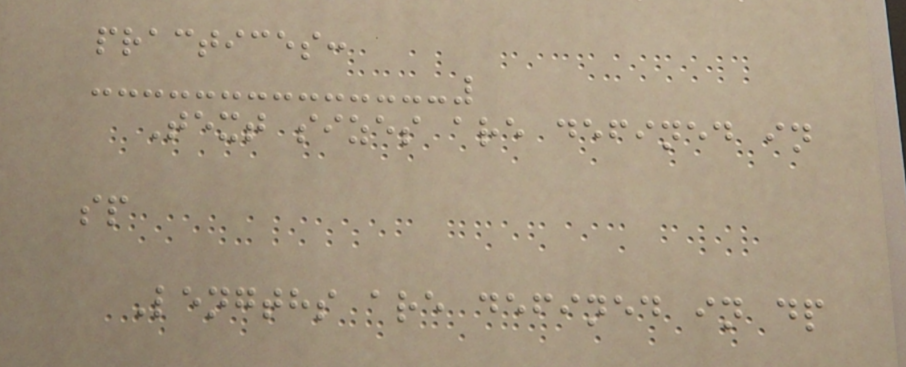practices:
Text sizes are defined in
sp
Lengths are defined in dp
